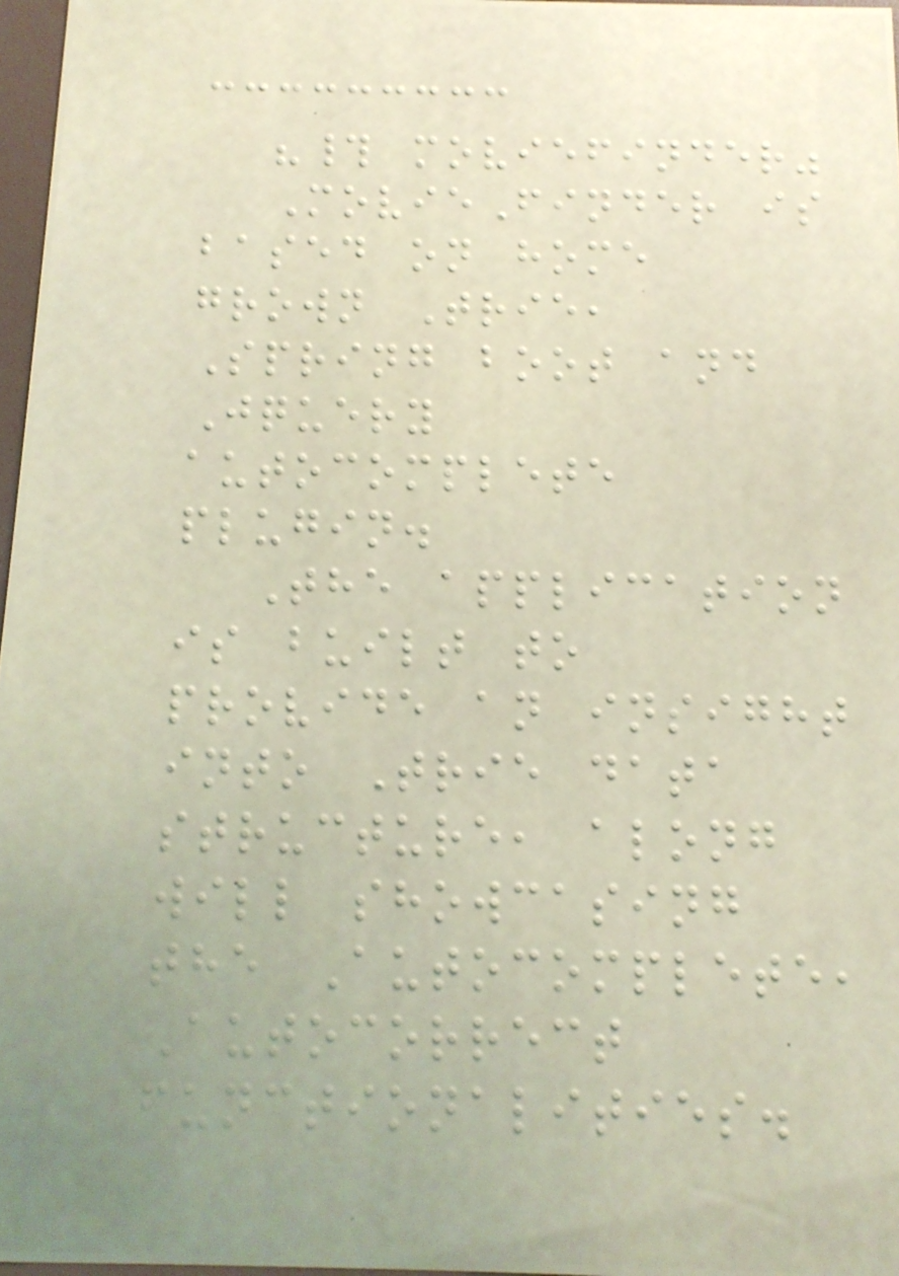"# moviefinder"
MovieFinder is
based on home
grown Trie,
Spring boot and
Jquery
autocomplete
plugin.
The application
is built to
provide an insight
into Trie data
structure, along
will showcasing
the Autocomplete,
Autocorrect
functionalities.
